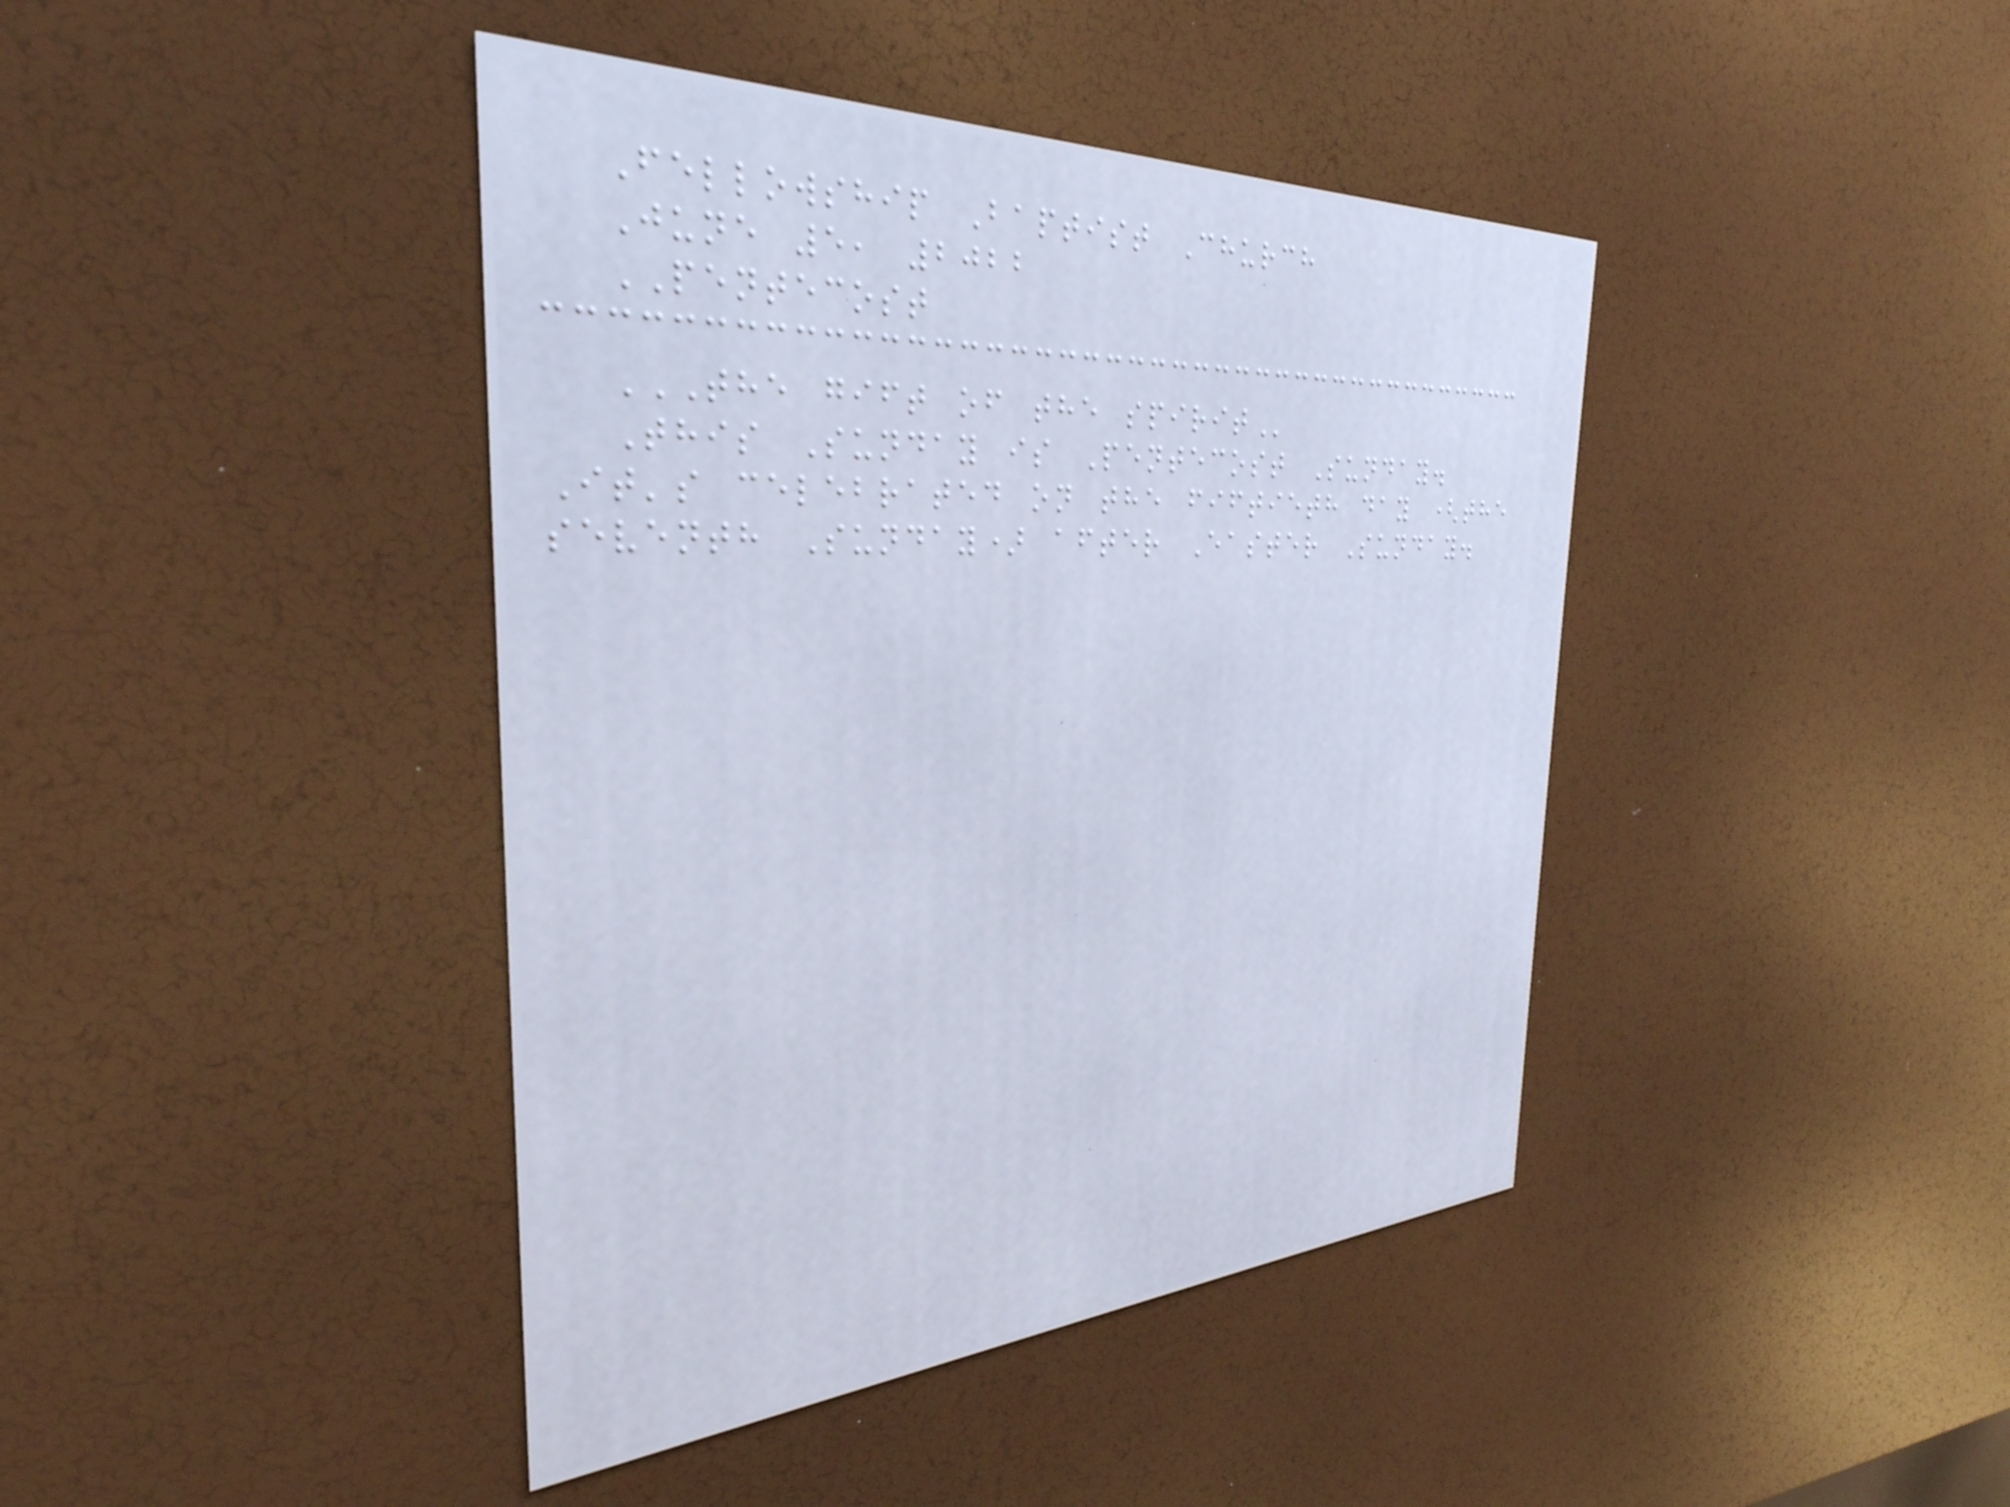Fellowship Baptist Church
June 5, 2022
PENTECOST
THE GIFT OF THE SPIRIT
This Sunday is Pentecost Sunday.
It's celebrated on the fiftieth day (the
seventh Sunday) after Easter Sunday.
